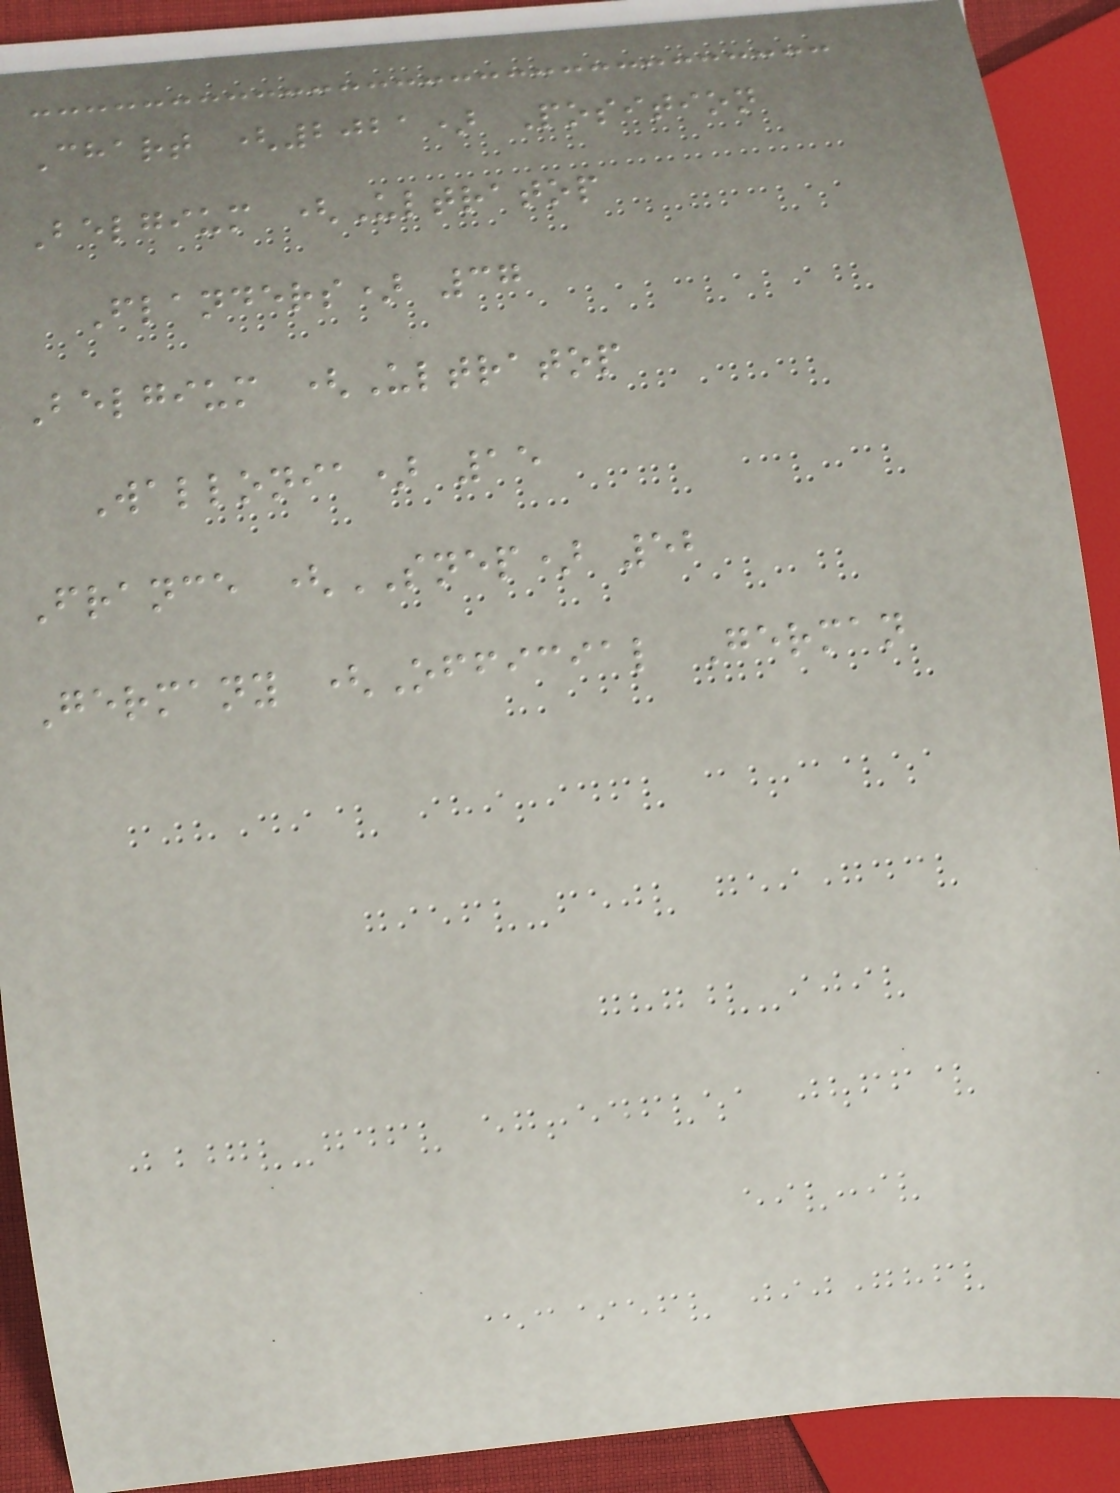Chart (2021) Position
Belgium (Ultratop
Flanders) 37
Belgium (Ultratop
Wallonia) 15
France (SNEP) 52
Germany (Official German
